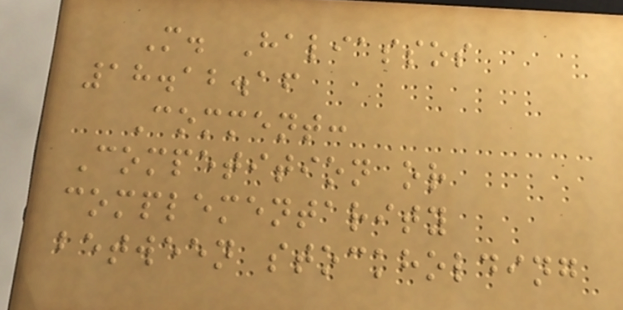M. Haliassos
18.12.16
Comment:
Competition or
complementarity
between stockholding
